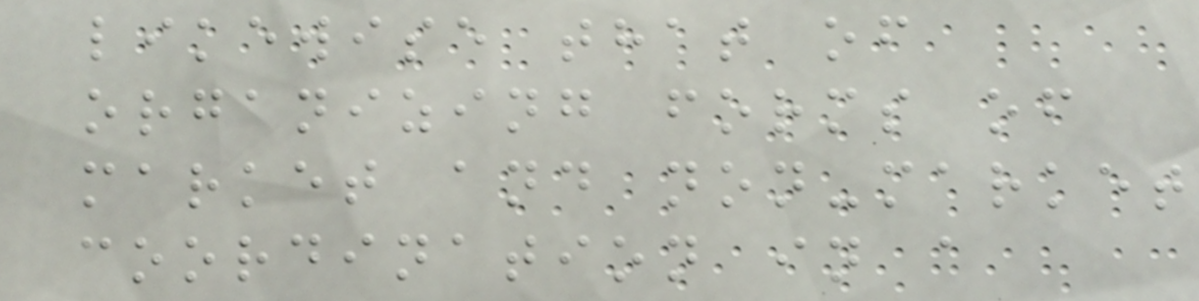likewise that of
organizing forms of
market and non-market
coordination in a
